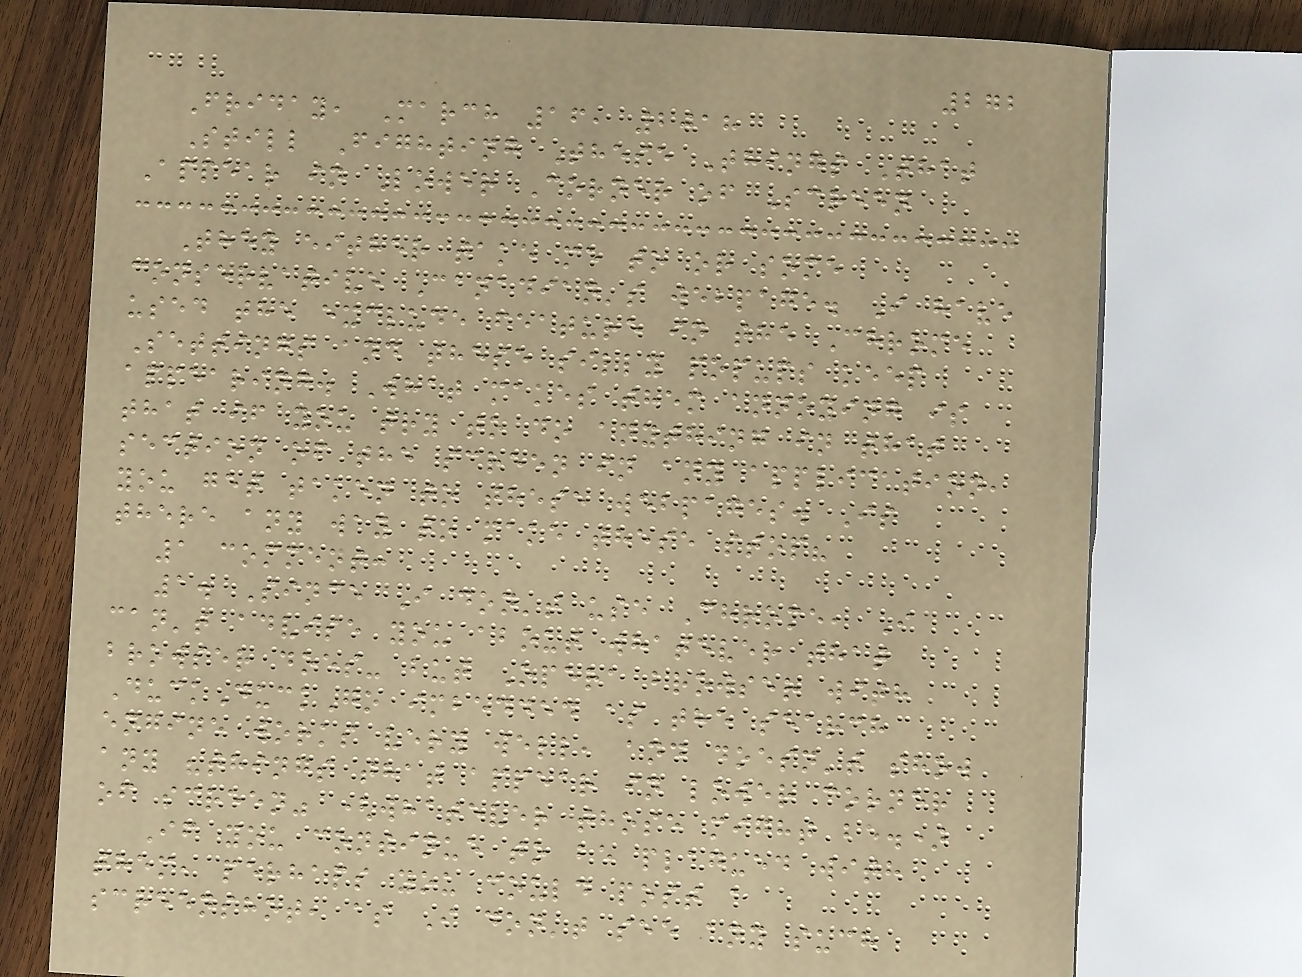272
Friday, March 16, 2018
Still Fighting These Things That
Appear in Lower Corner of Screen
They either take me to or some
conservative Canadian's webpage. I have
used the exclude feature in the Chrome
Settings and these silly popups keep
appearing. What makes them annoying is
that if you try to do anything in that
section of the screen in any application,
you get taken to these webpages. Is
there any way to make these stop?
1 comment:
1. Since I don't use Chrome, I
can't advise you about whatever that
browser does- but Opera browser with
DuckDuckGo imbedded as the search
engine works very well, and doesn't show
any "things that appear in lower corner
of screen" (whatever those might be.)
If you continue to be plagued with
them, perhaps you could post a
screenshot, as I don't see any such
